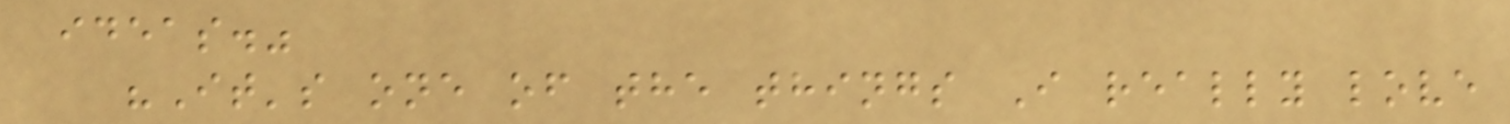ideas."
"It's one of the things I really love
